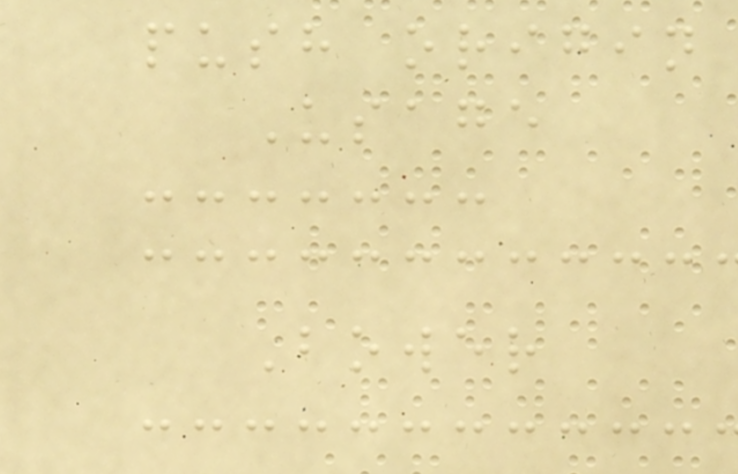push origin
Usage
Bower
